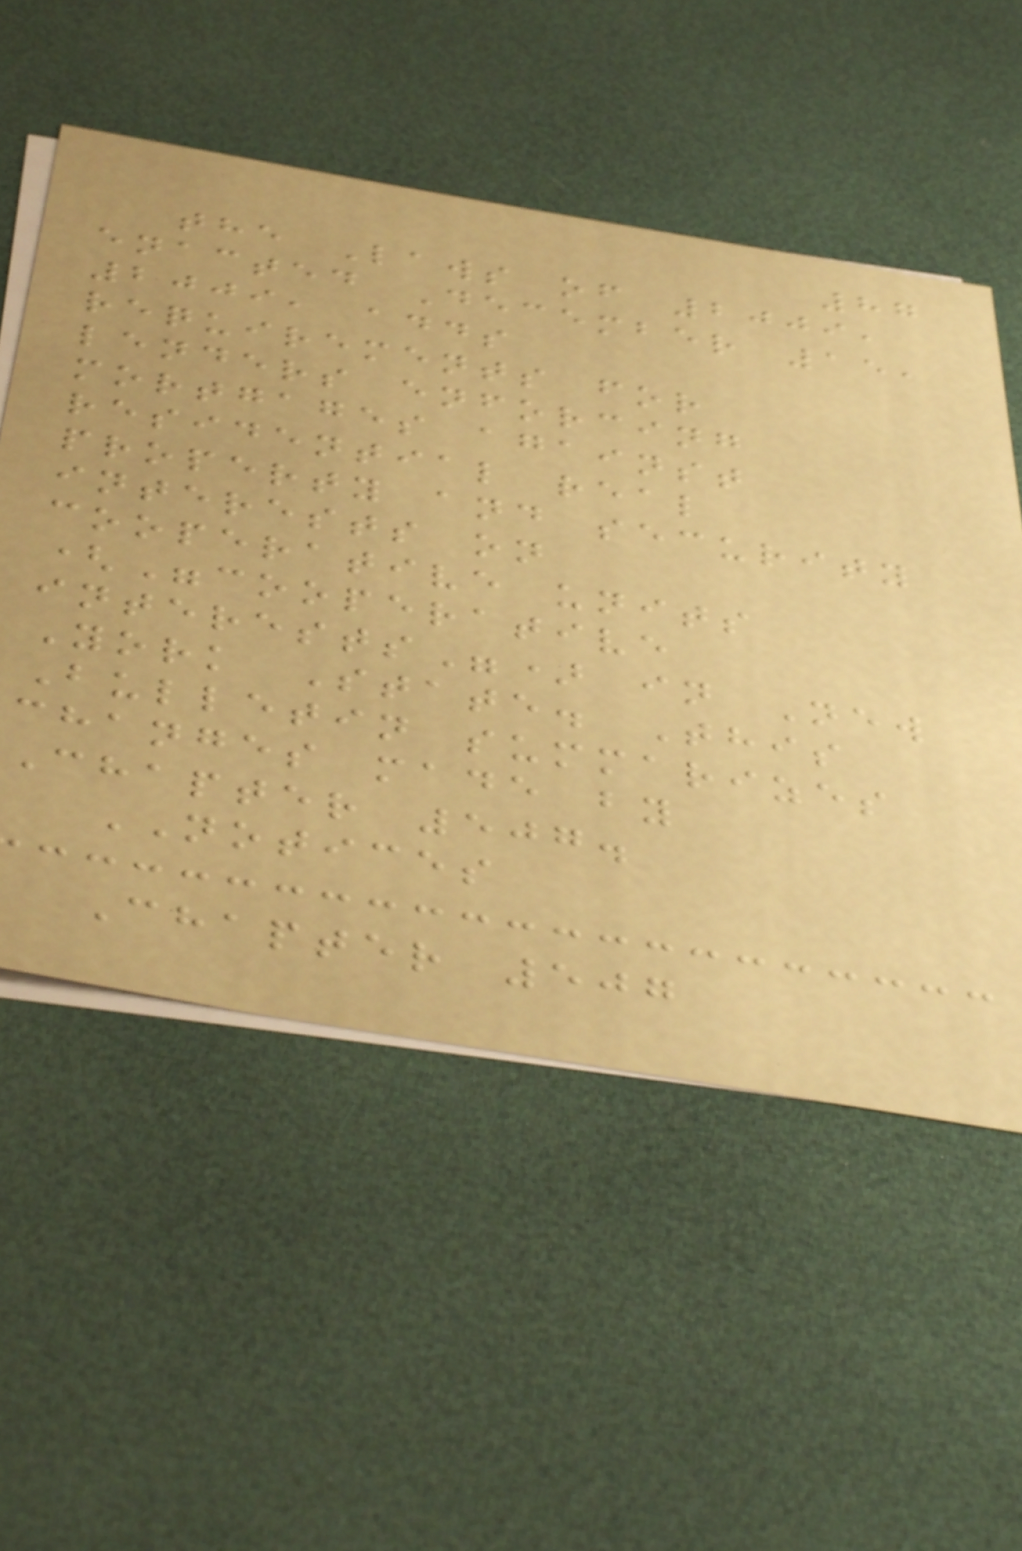87
the Laws of 2009,
enacted December 15,
2009, adds
requirements for
lenders enforcing
mortgages against
residential real
property and security
interests on
cooperative units
("cooperative
interests") in New
York State. This
Bulletin summarizes
changes made by
Chapter 507.
NOTICES
Chapter 507
